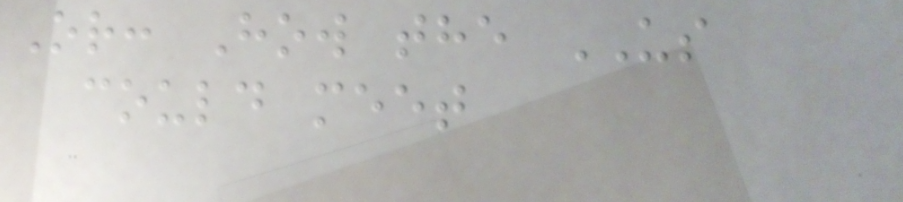Or: How the US
could meet
